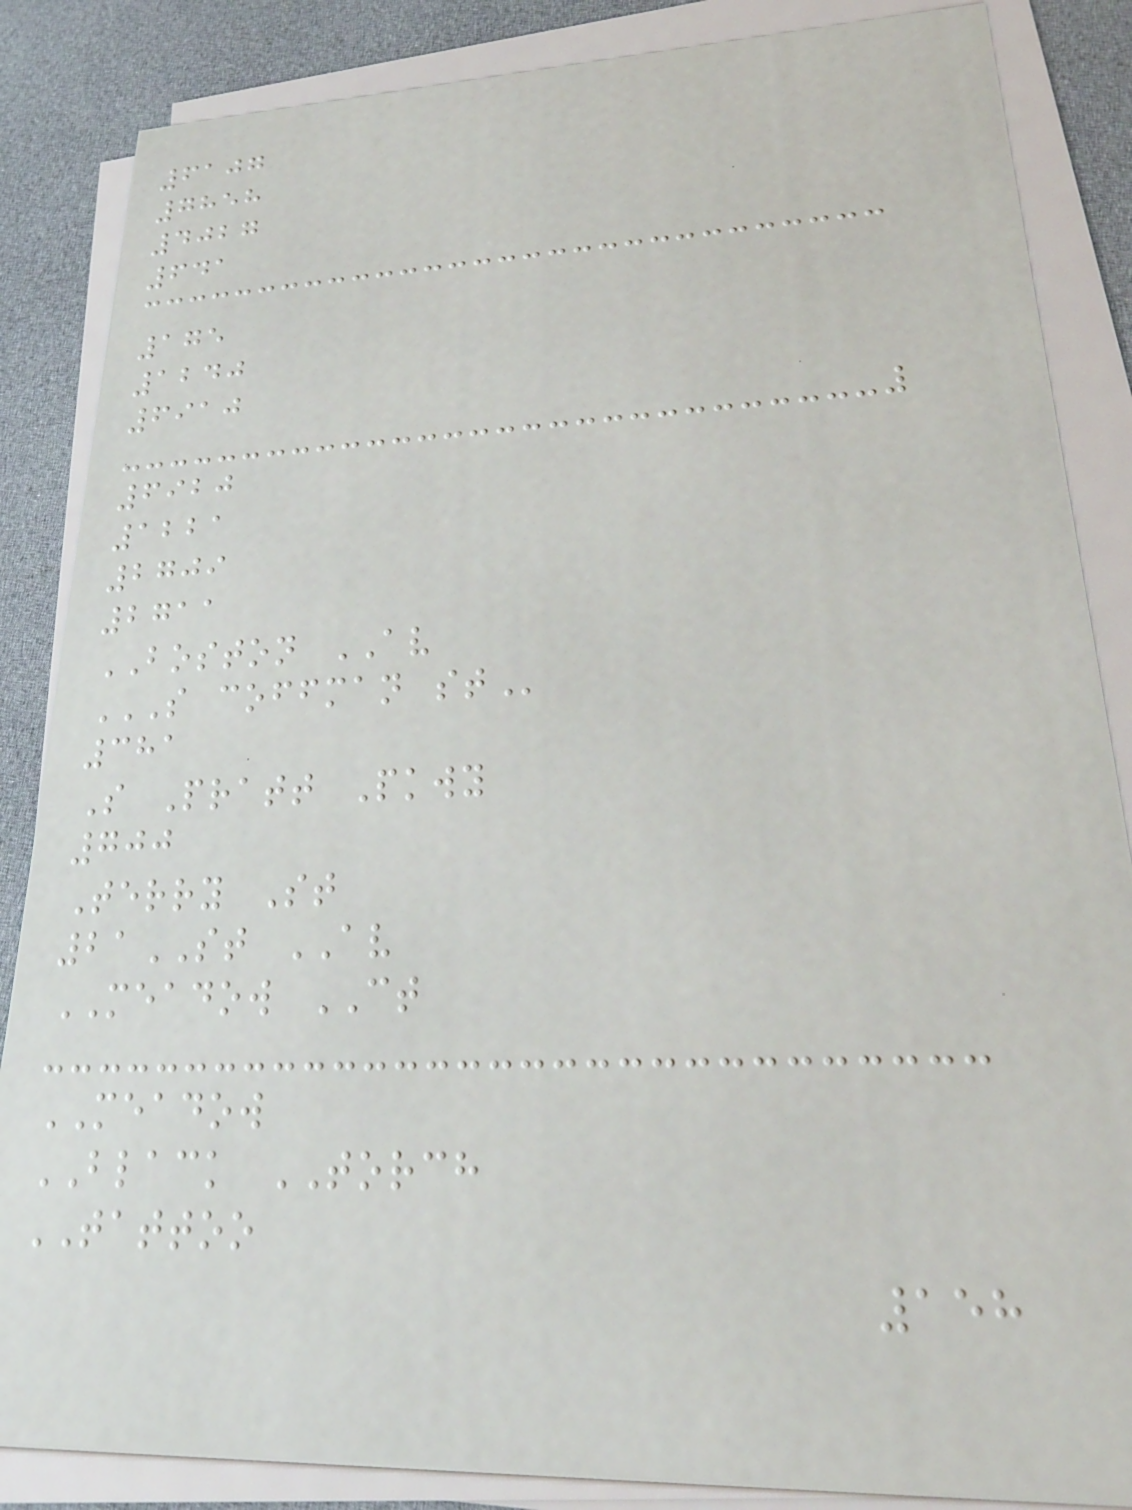6107
7858
4027
641
175
1240
6910
6920
1221
2709
2711
BOSTON AV
S COFFMAN ST
381
S Pratt Pkwy
700
Terry St
21ST AV
MEADOW CT
MEADOW
BLACK TORCH
TATTOO
158
